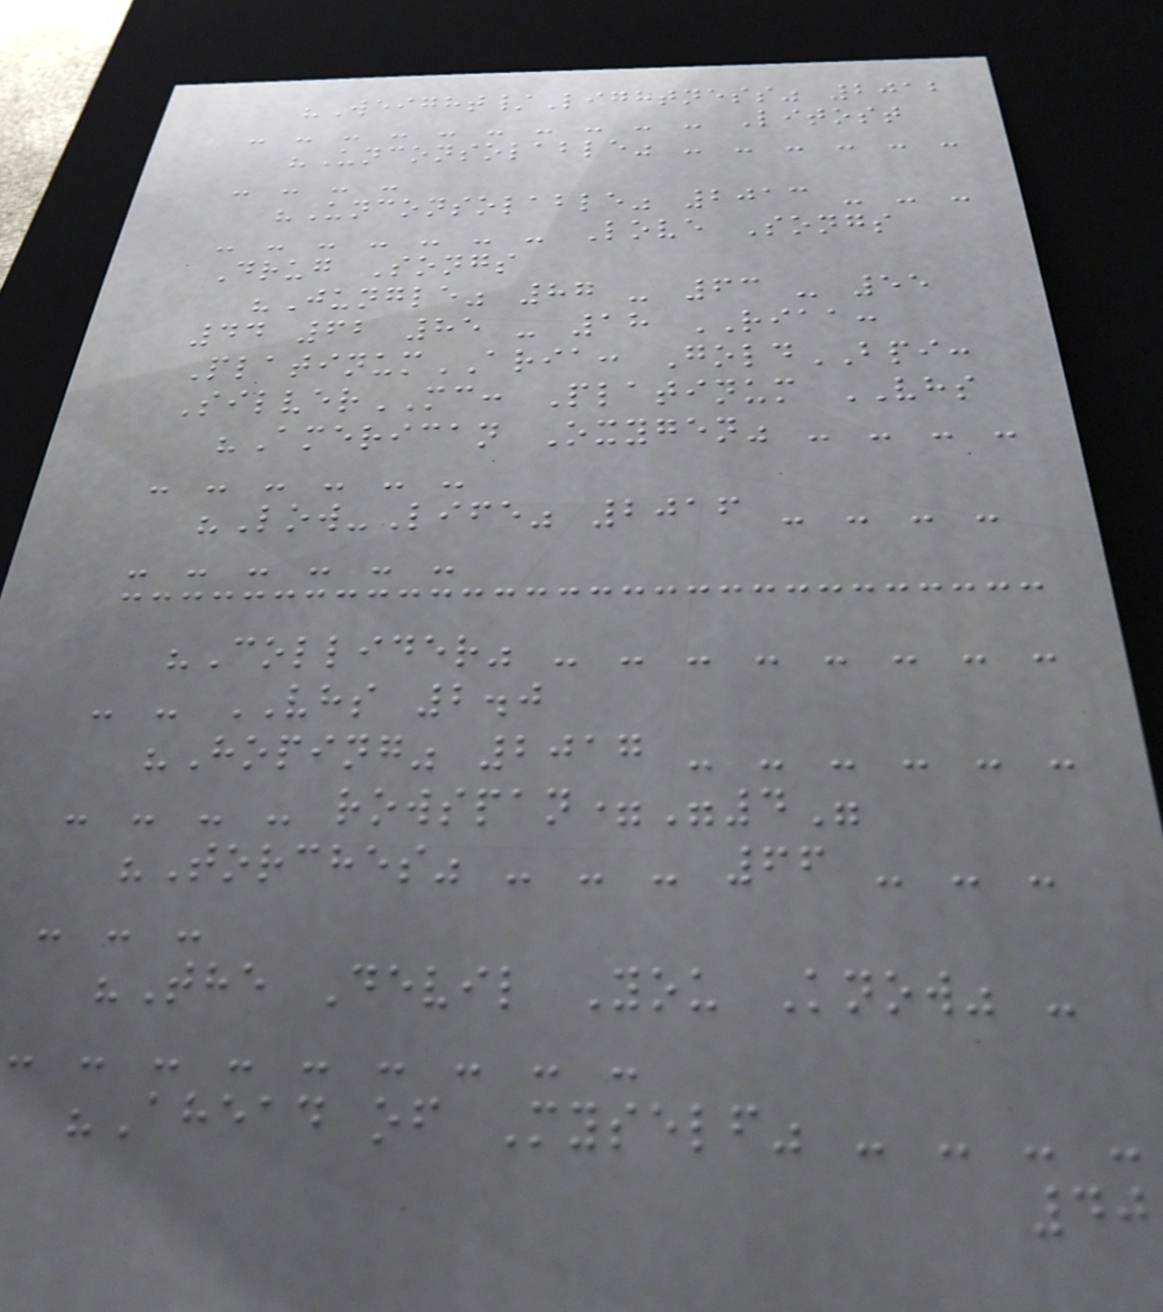"Weight/Lightness" 2012
- - - - - - - - - - Litost
"Unconsolable" - - - - - -
- - - -
"Unconsolable" 2013 - - -
- - - - - - - Love Songs
Drug Songs
"Jungle" 87 - 63 - 55
44 62 85 - 18 RIAA:
PlatinumARIA: GoldBPI:
SilverMC: Platinum VHS
"American Oxygen" - - - -
- - - - - -
"Low-Life" 2016 - - - -
- - - - - -
"Collider" - - - - - - - -
- - VHS 2.0
"Hoping" 2017 - - - - - -
- - - - rowspan="4"
"Torches" - - - 66 - - -
- - -
"The Devil You Know" -
- - - - - - - - -
"Ahead of Myself" - - - -
40
